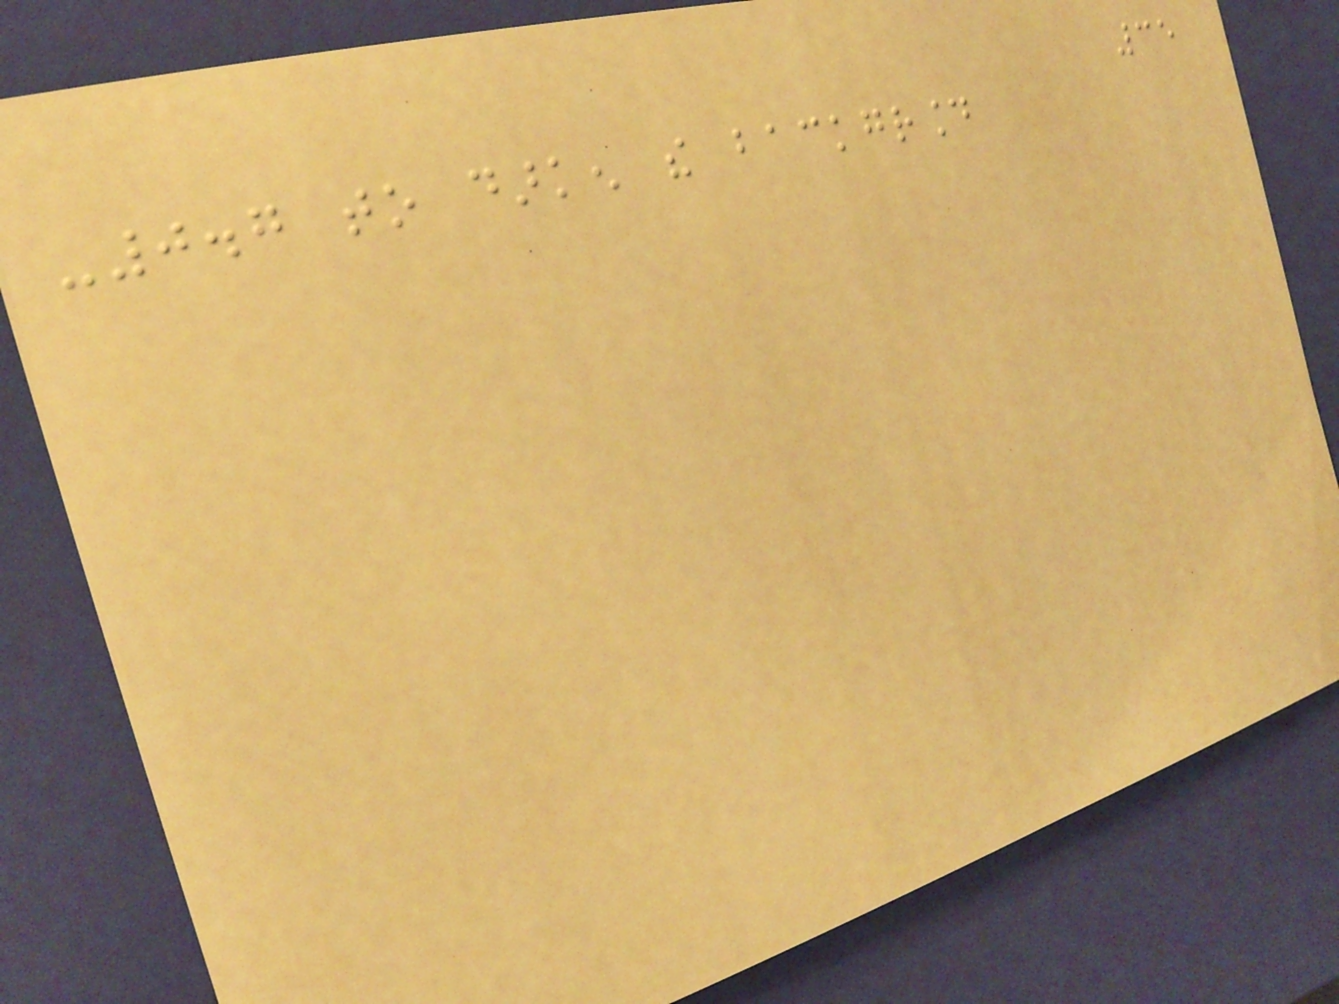35
-0.7 to darken the background
